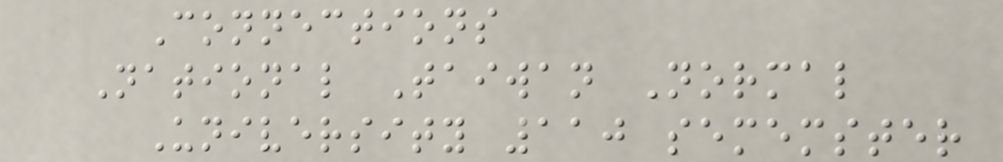Connections
National Taiwan Normal
University 110 sememster
